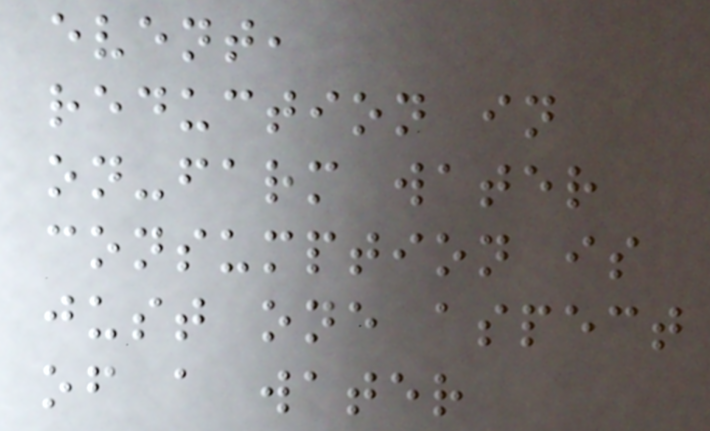event,
reduction in
on-farm water
consumption is
just one aspect
of a water
